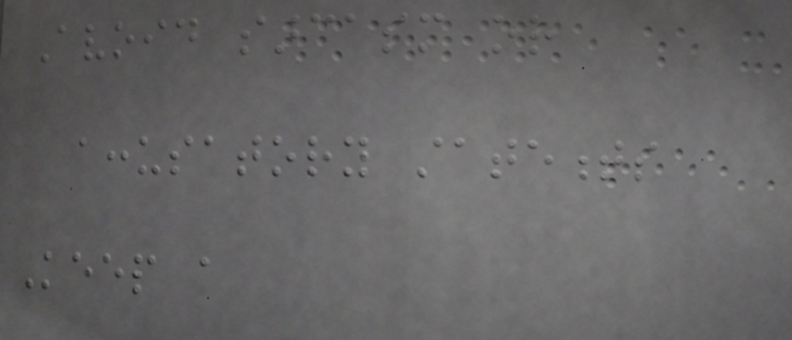Avoid sarcasm or
accusatory statements
Keep a
